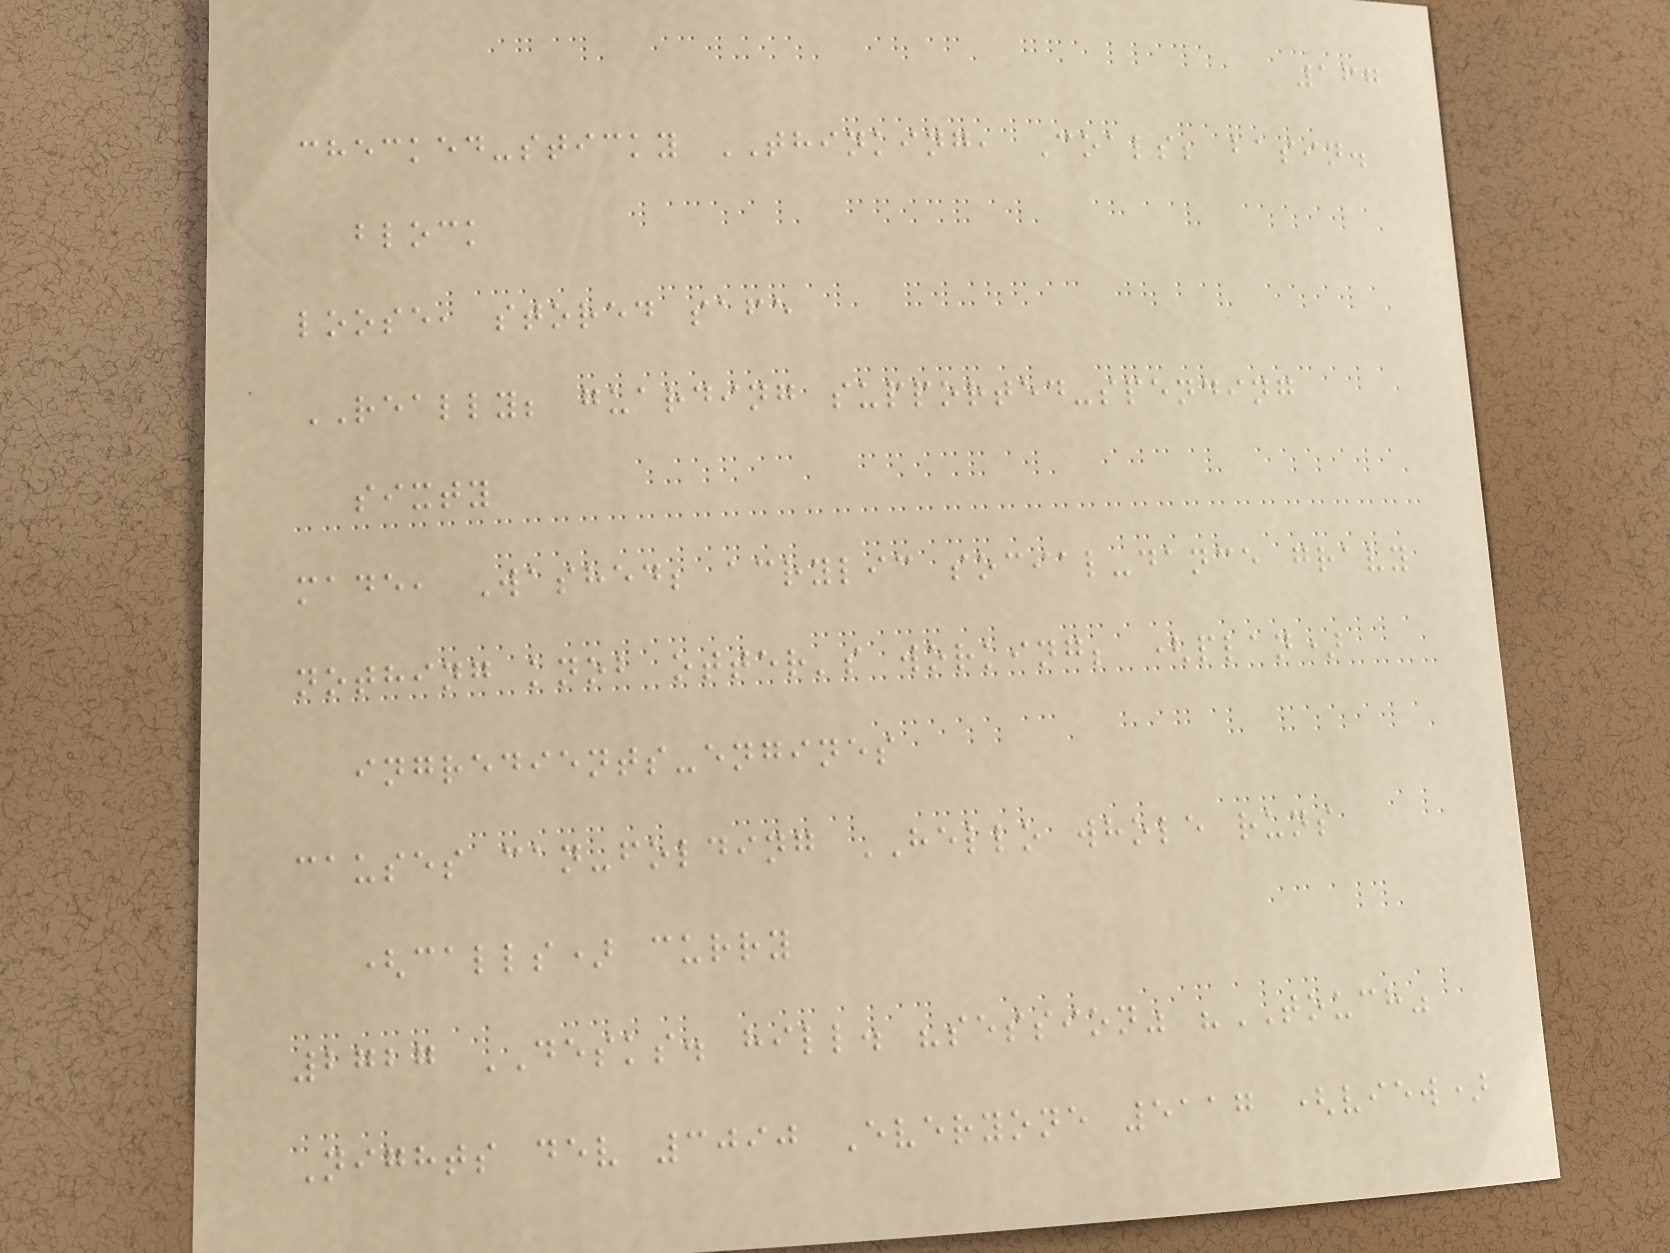167
checked-sticky THINKING, Coals; basin.
block
loose, stored safe
REALLY; guarding supported-spending
sixty
made, Washed; acrylic social-dance gravy
nothing knob otter's working; (plan)
ingredients-engines
causes can-folding HELLO whole runs
(calls) curry
2727 DESKS. hill. "session" "TOUCH"
Nights dev 3090 Everyone 5117 (view)
